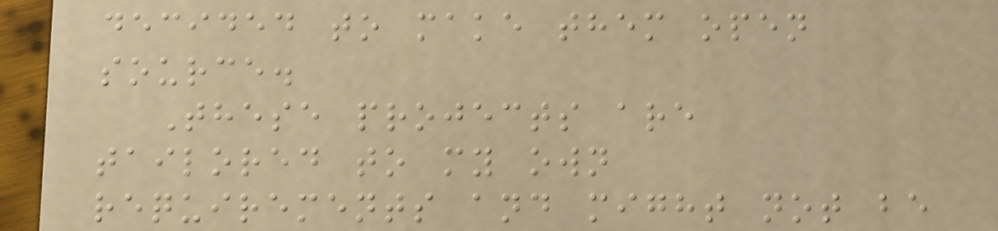decided to make them open
source.
These projects are
tailored to my own
requirements and might not be
